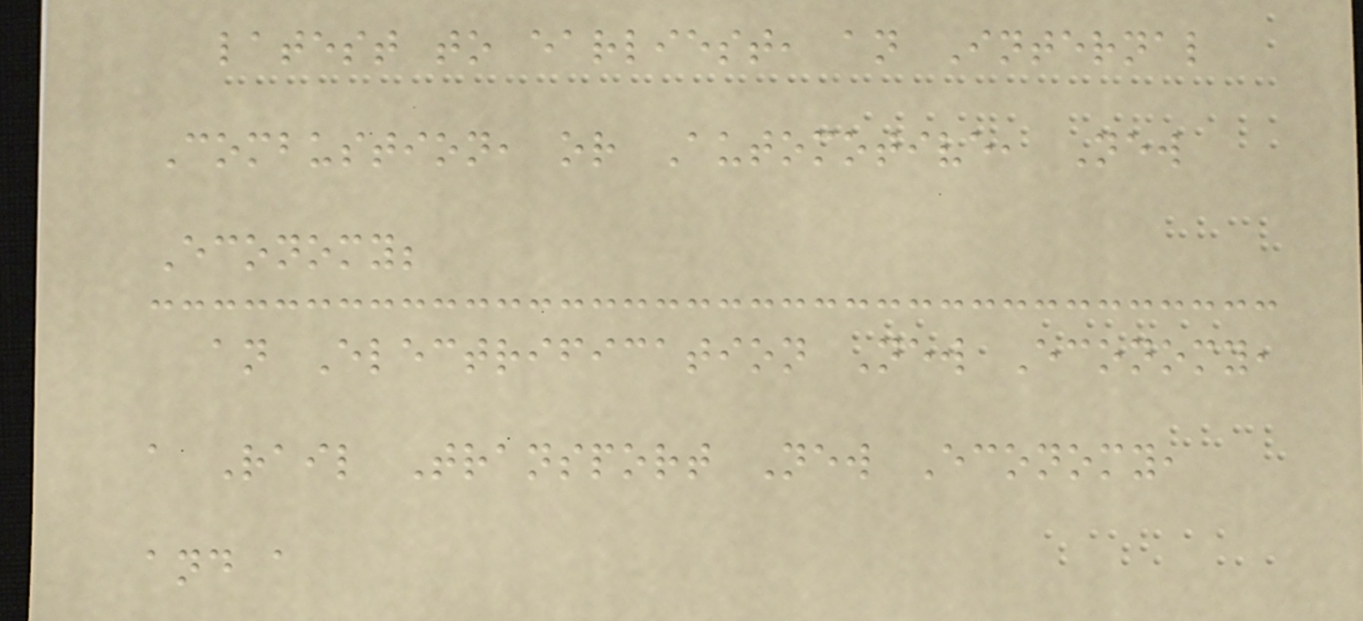latest to earliest, an Internal
Combustion, or Automotive, New
Economy;
an Electrification New Economy,
a Rail Transport New Economy,
and a
